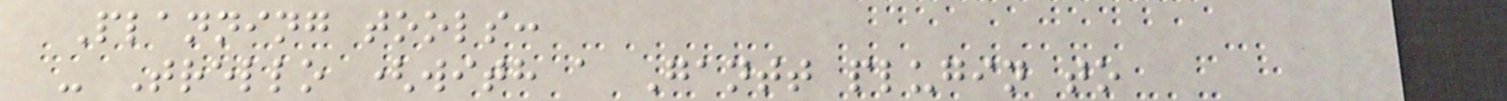Planning tools:
- Trello (with a Gantt plugin to
